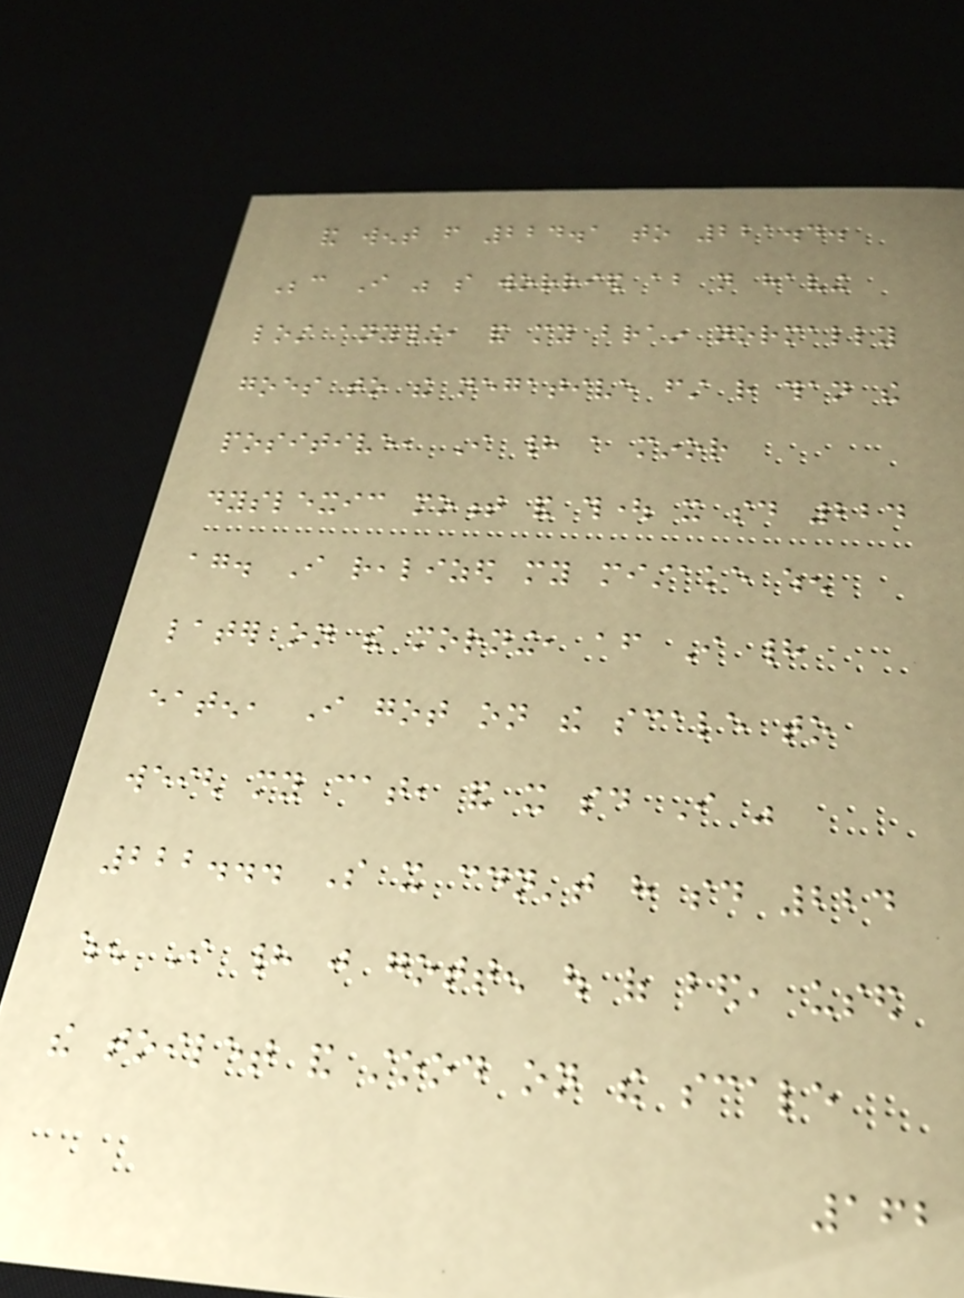and went from 224.1 to 221.4.
Because I was so worried about not having
lost anything, and my brain normally
goes to the negative first rather than the
positive, I had a minor
dyslexic moment and thought it said 224
again. I realized my mistake when
later on the morning, after I had
eaten, I got on the scale to
weigh my cat, and it said I was
222... So it couldn't have said 224
when I had just gotten out of bed, used
the toilet and stood on the scale
162
